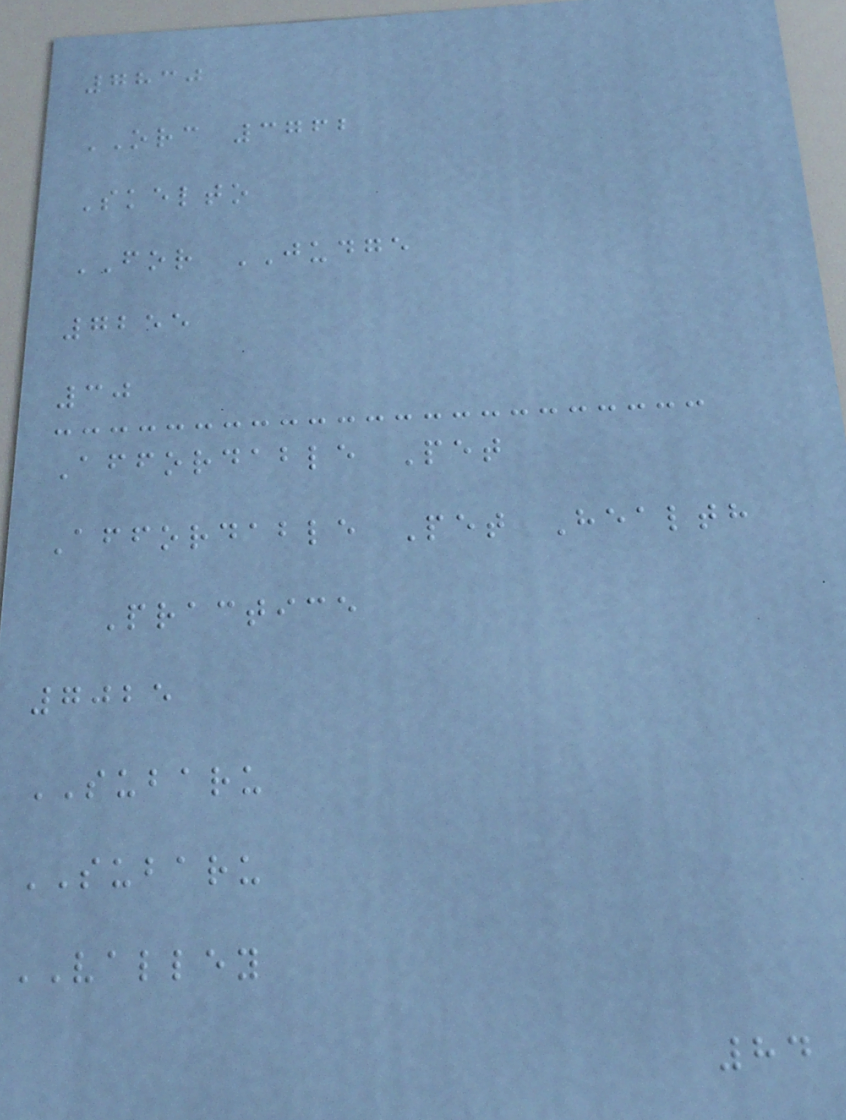7830
ORC 3762
Skelto
FOR JUDGE
7255
30
Affordable Pet
Affordable Pet Health
Practice
7025
SUBARU
SUBARU
VALLEY
84
